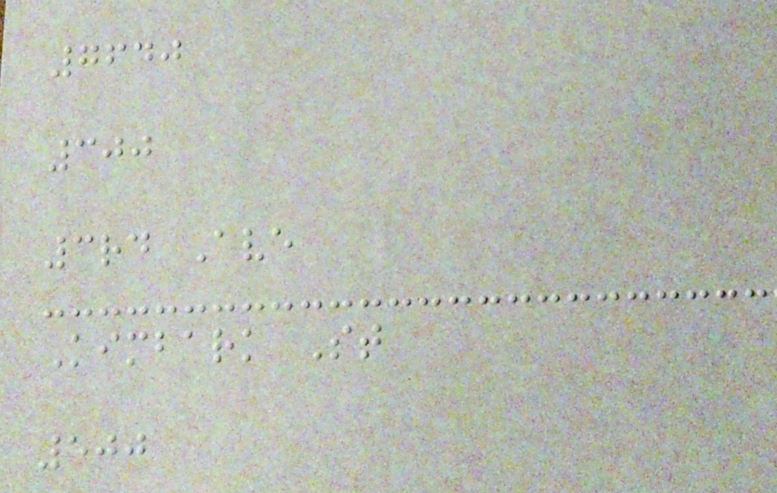7640
300
3rd Ave
Kimbark St
500
